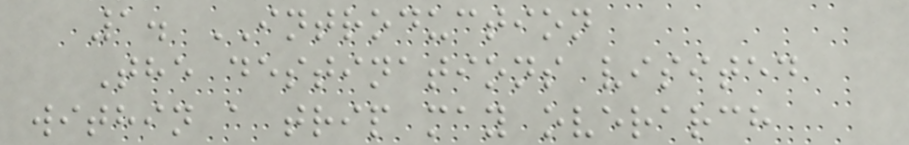1. INTRODUCTION
The destinations visited
within a trip may overarch
